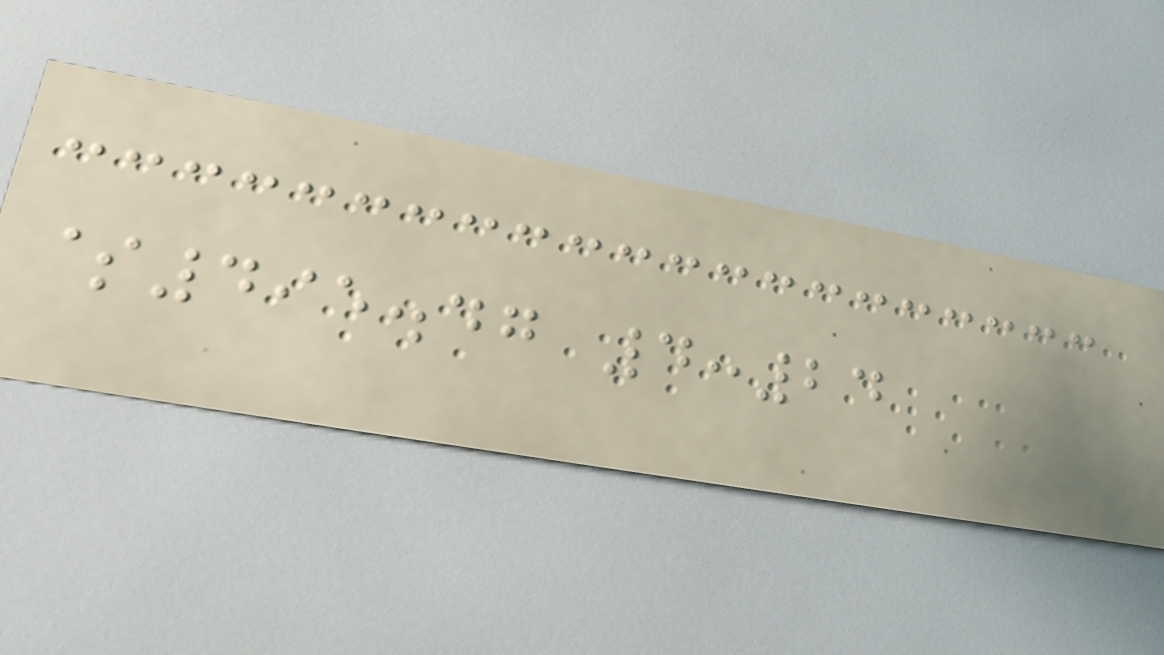$495.47 4:24
